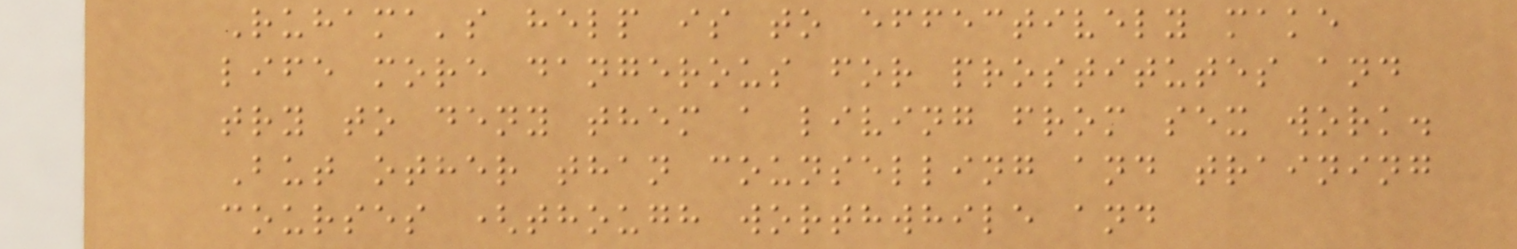Ruhama's help is to effectively make
life more dangerous for prostitutes and
try to deny them a living from sex work.
But other than counselling and training
courses (though worthwhile and
